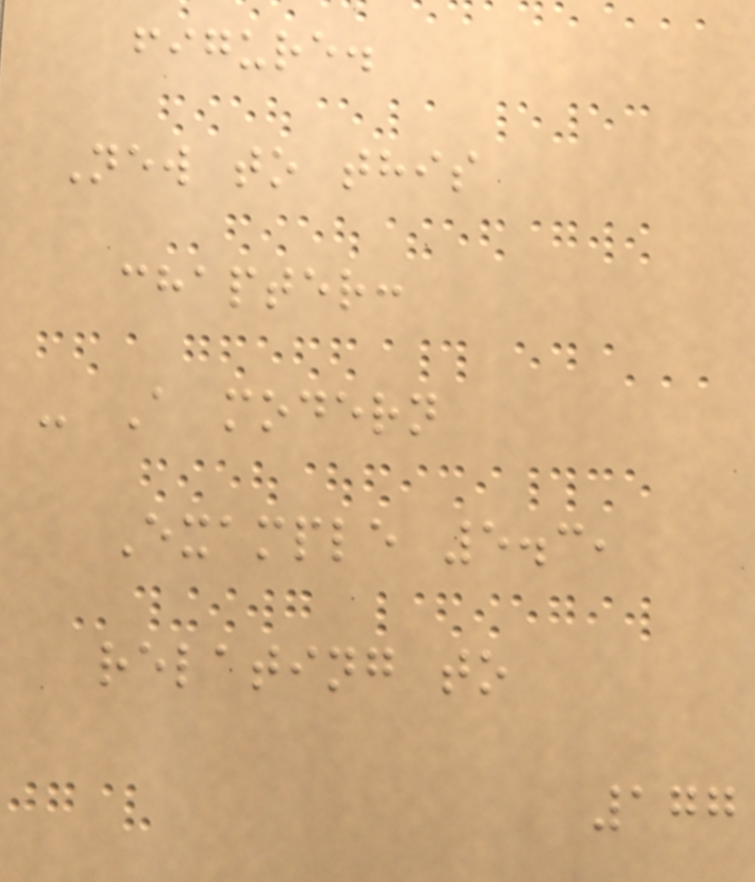figure.
New to this
chapter:
- A modern
Example 5.3,
relating to
177
